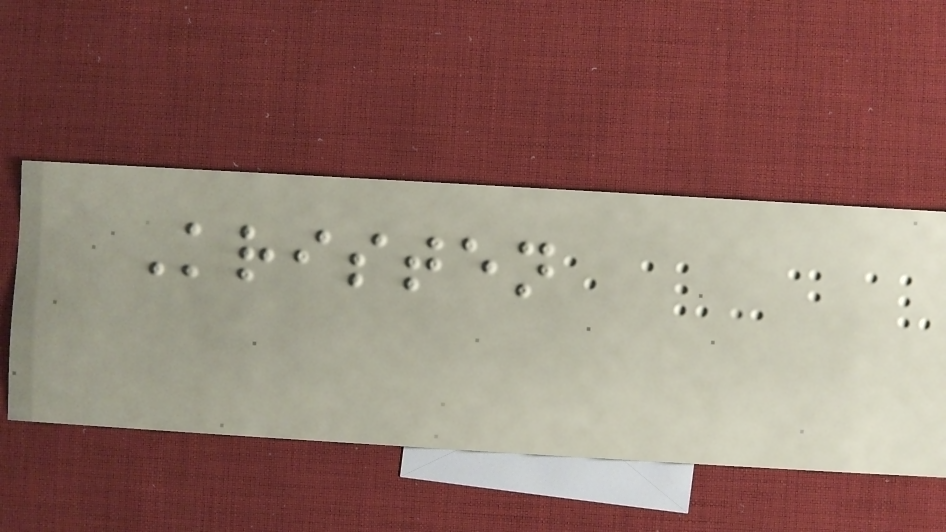Kristen
